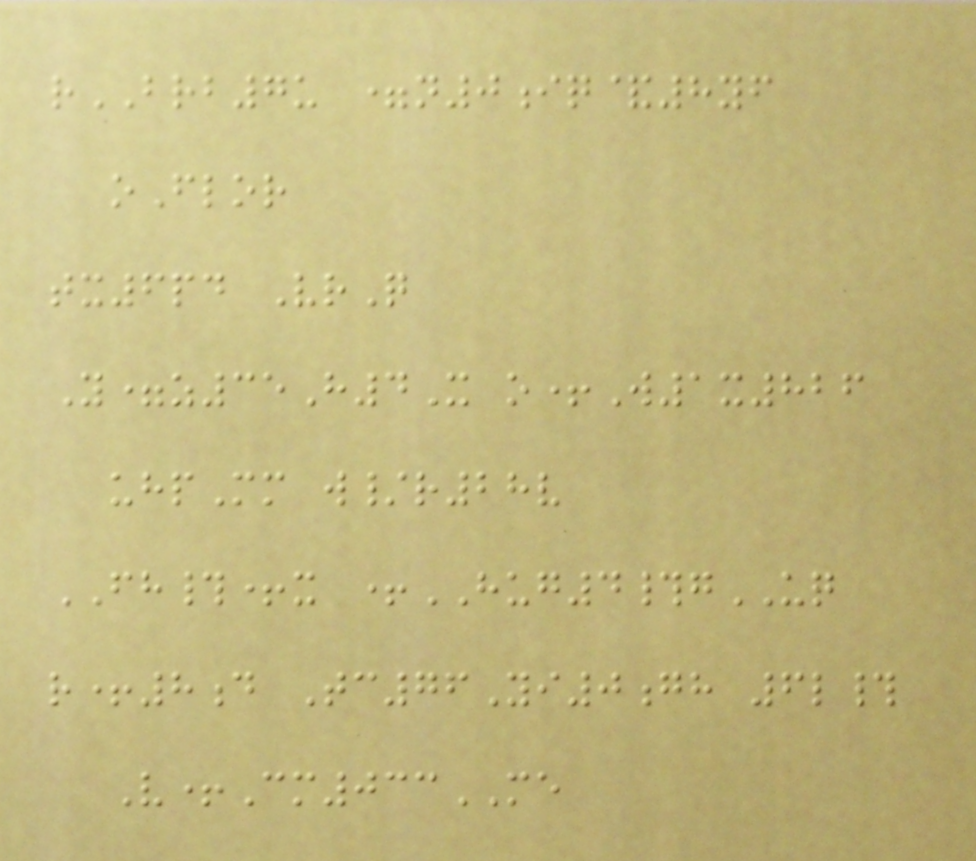rBRB7u =n0iq&8yf
oFlor
tx6pd VrQ
Y=z35H4X o+W1x826
uhpMm w/r28v
FH#+x +HUG4#gUQ
r+8d Tc76Yi0gh 6l#
V+Cm033ME
